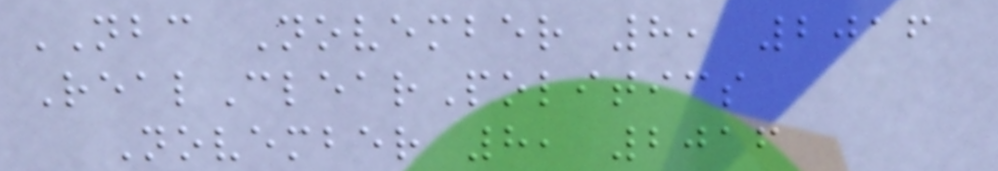NBC November 8, 2016
RealClearPolitics
November 8, 2016
